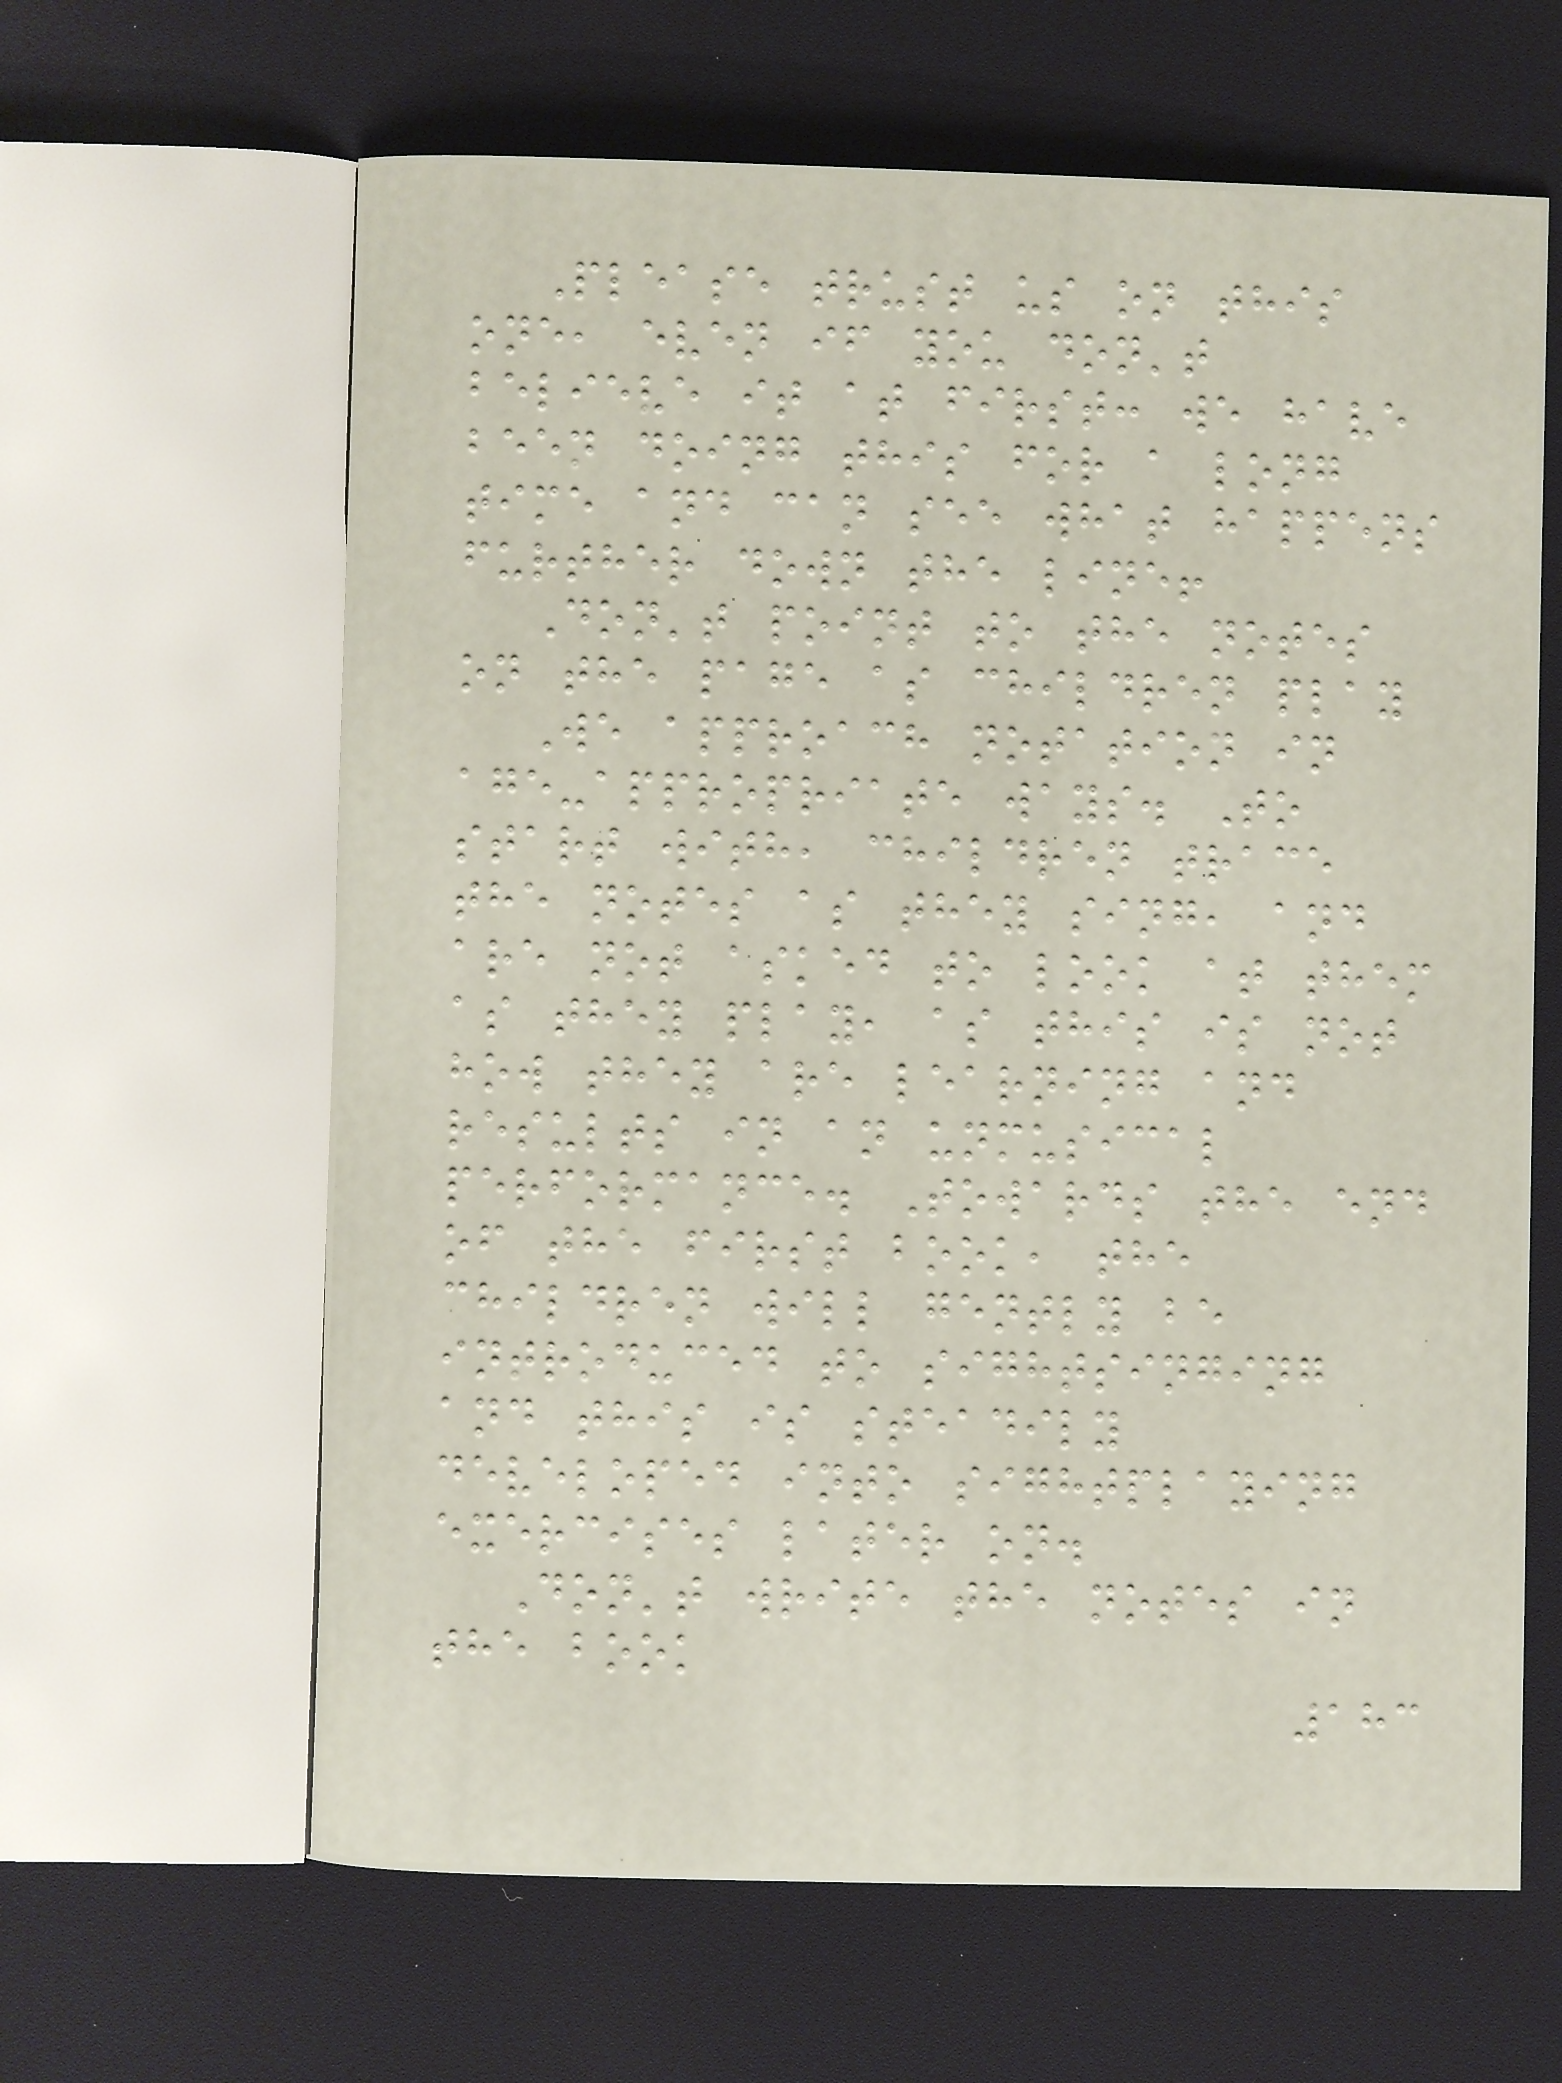Please trust us on this
one, even if you don't
believe it at first: we have
been doing this for a long
time and can see what happens
further down the line!
Don't point to the notes
on the page as children play
We approach notation in
age-appropriate ways. To
start with, children trace
the notes as they sing, and
are not asked to look at them
as they play, as this is not
how they are learning and
results in an unmusical
performance. Towards the end
of the first book, the
children will gently be
introduced to sightsinging
and this is steadily
developed into sightplaying
exercises later on.
Don't write the notes in
the book
183
